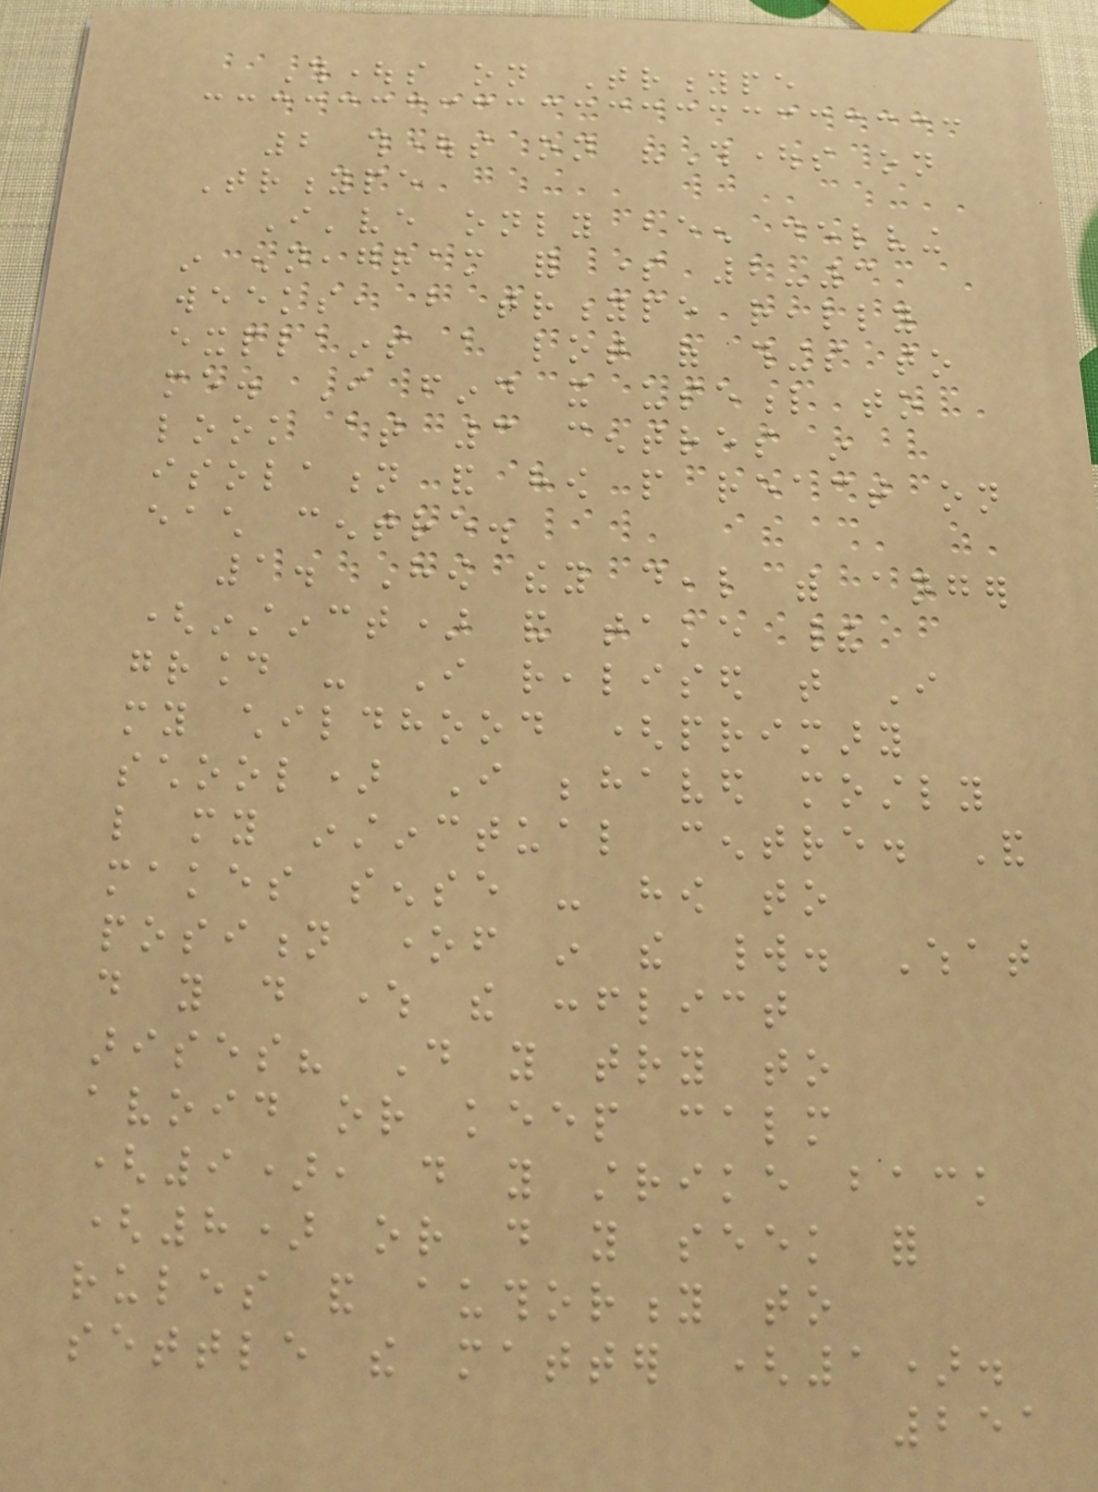Thoughts on Tritype
2 thoughts on "Thoughts on
Tritype
I've only been delving
in enneagram for some 2-3
weeks, but tritype really
explains a lot of things to
me. I find it useful to
look at 3 centres in
isolation and how people react on
each centre.
1. How they deal with anger
(instinct) and take their
ground - I realised that I
my childhood (primary
school) I behaved mostly
like my instinctual centre. And
makes sense - how to
position oneself in the world. What
do you do where the conflict
arises? Do you try to
avoid or keep calm
(9), do you strike back
(8) or do you seek for
rules and authority to
settle the matter (1).
251
